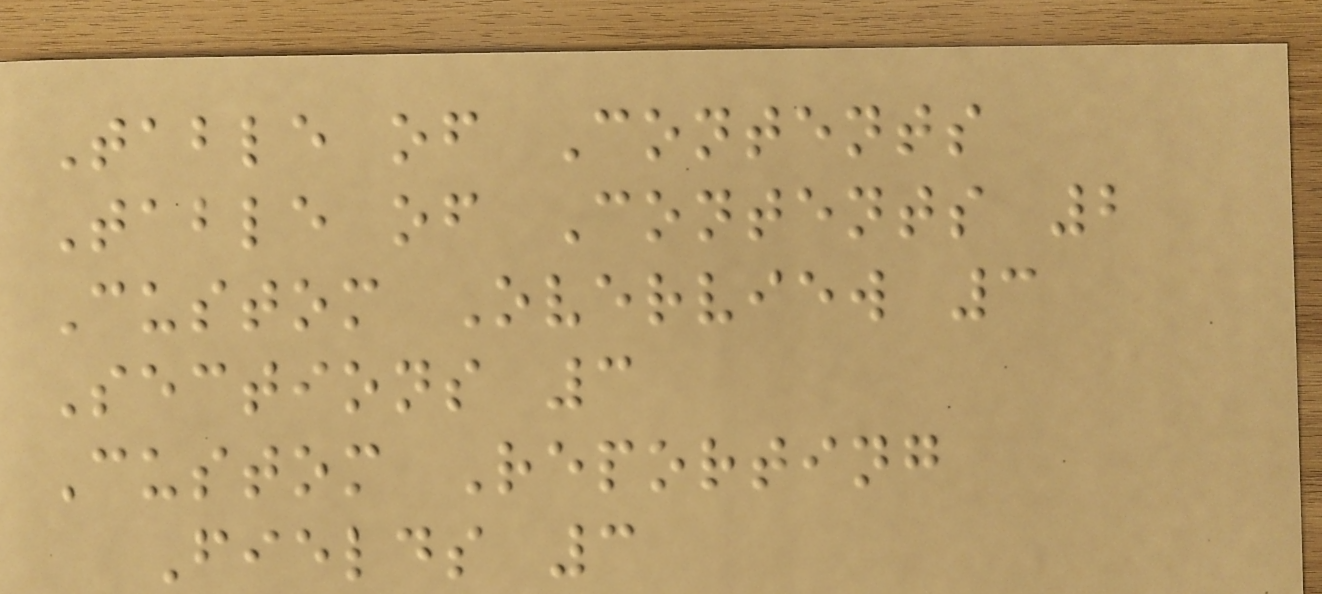Table of Contents
Table of Contents 2
Custom Overview 3
Sections 3
Custom Reporting
Fields 3
